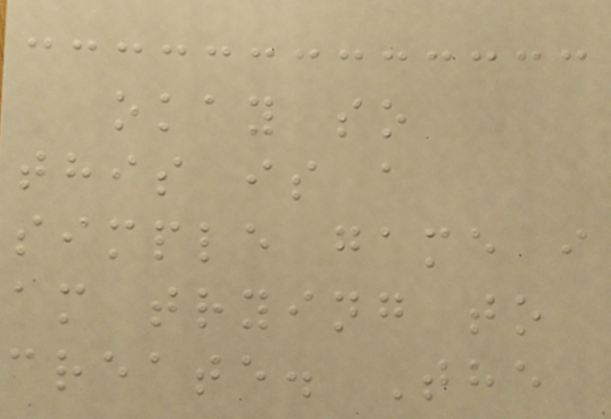okay so
this is a
simple game i
am trying to
create. The
